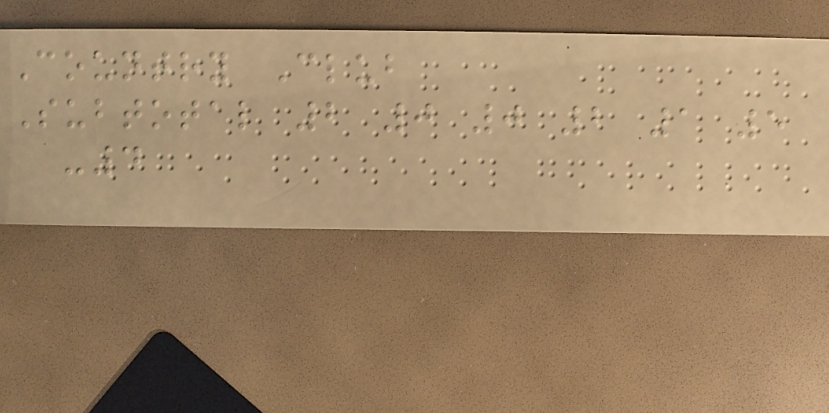Country Club
Subtotal 2 0 0 2 1 5
-4
